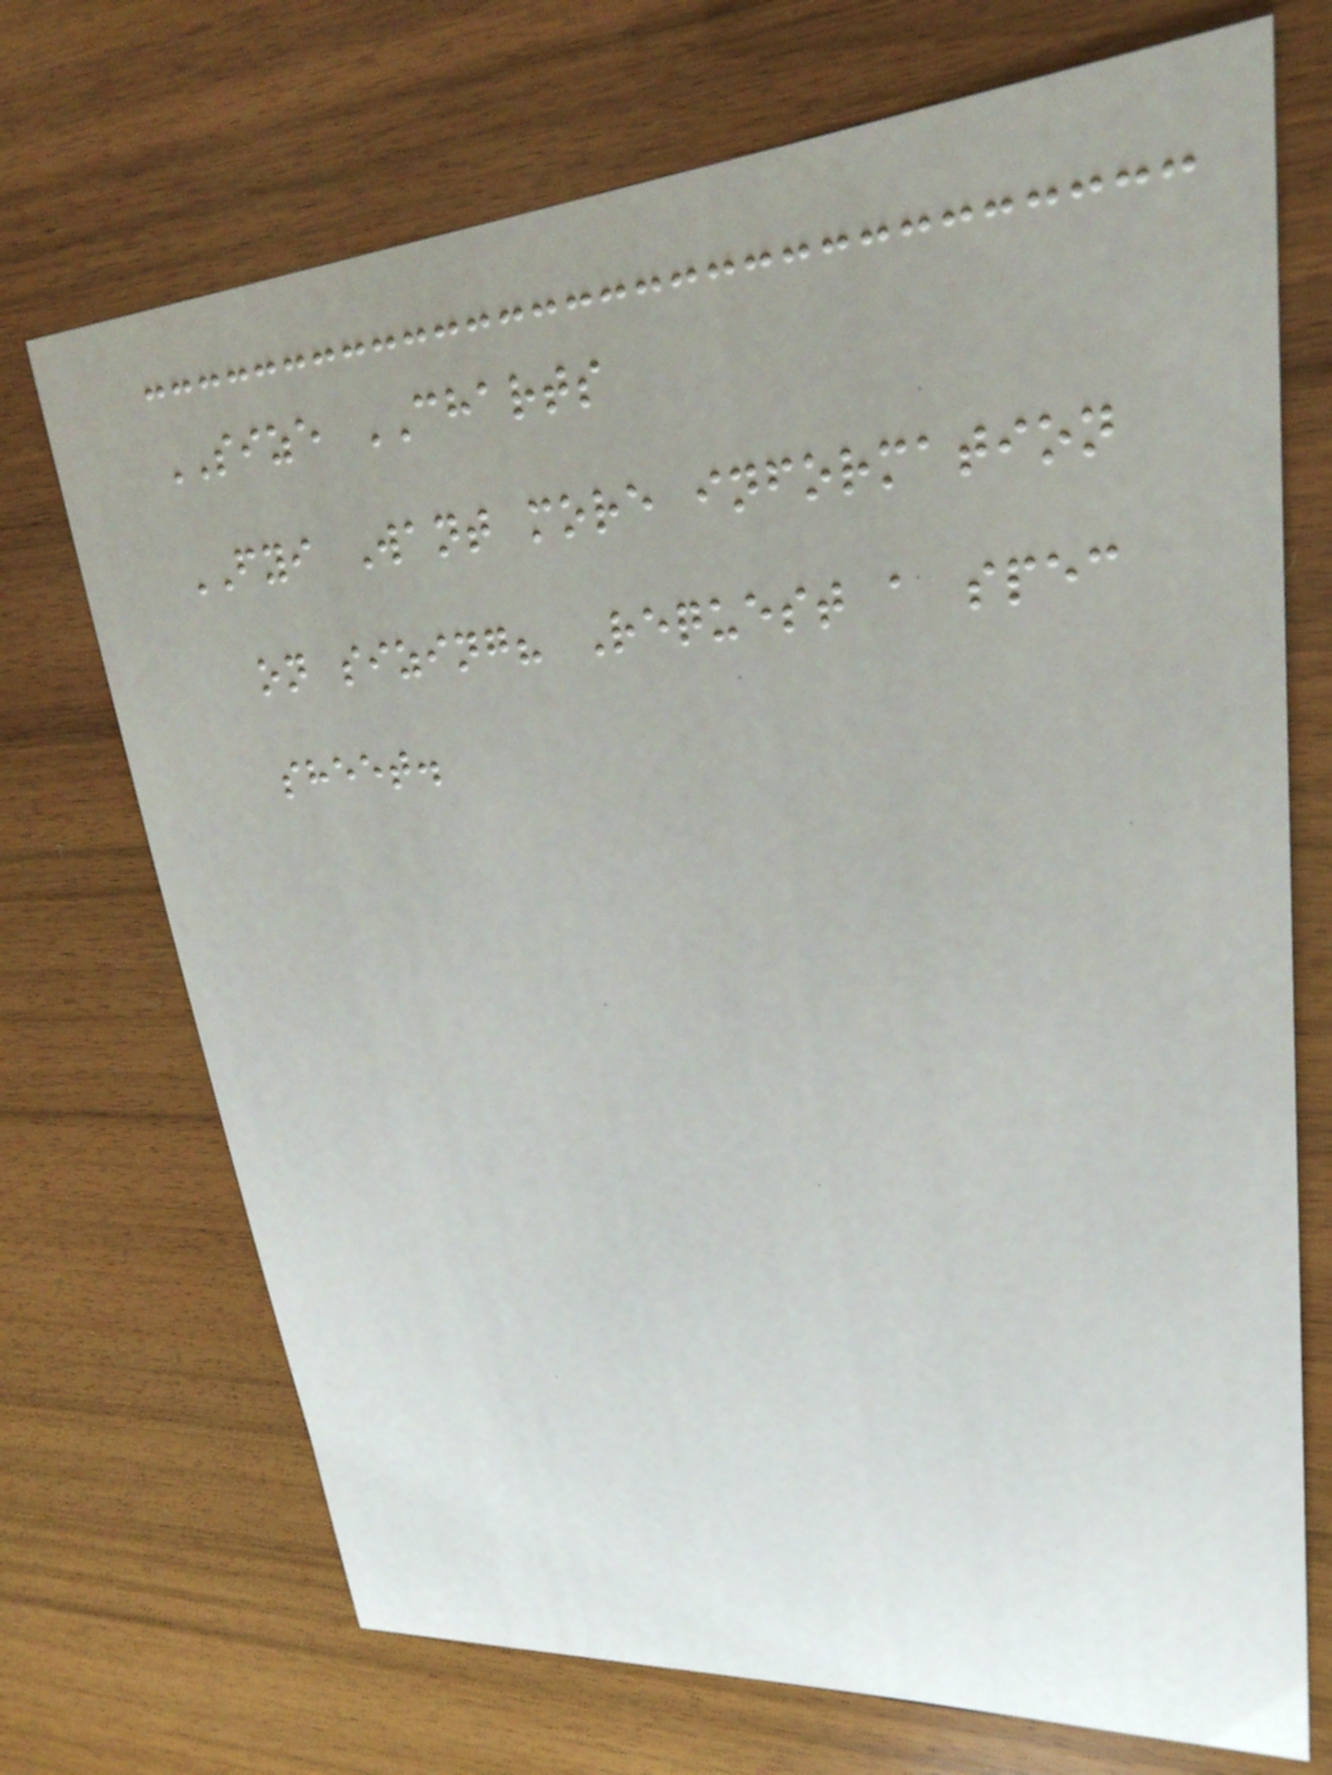SIZE CHARTS
FYI Want more information
on sizing? Request a spec
sheet.
